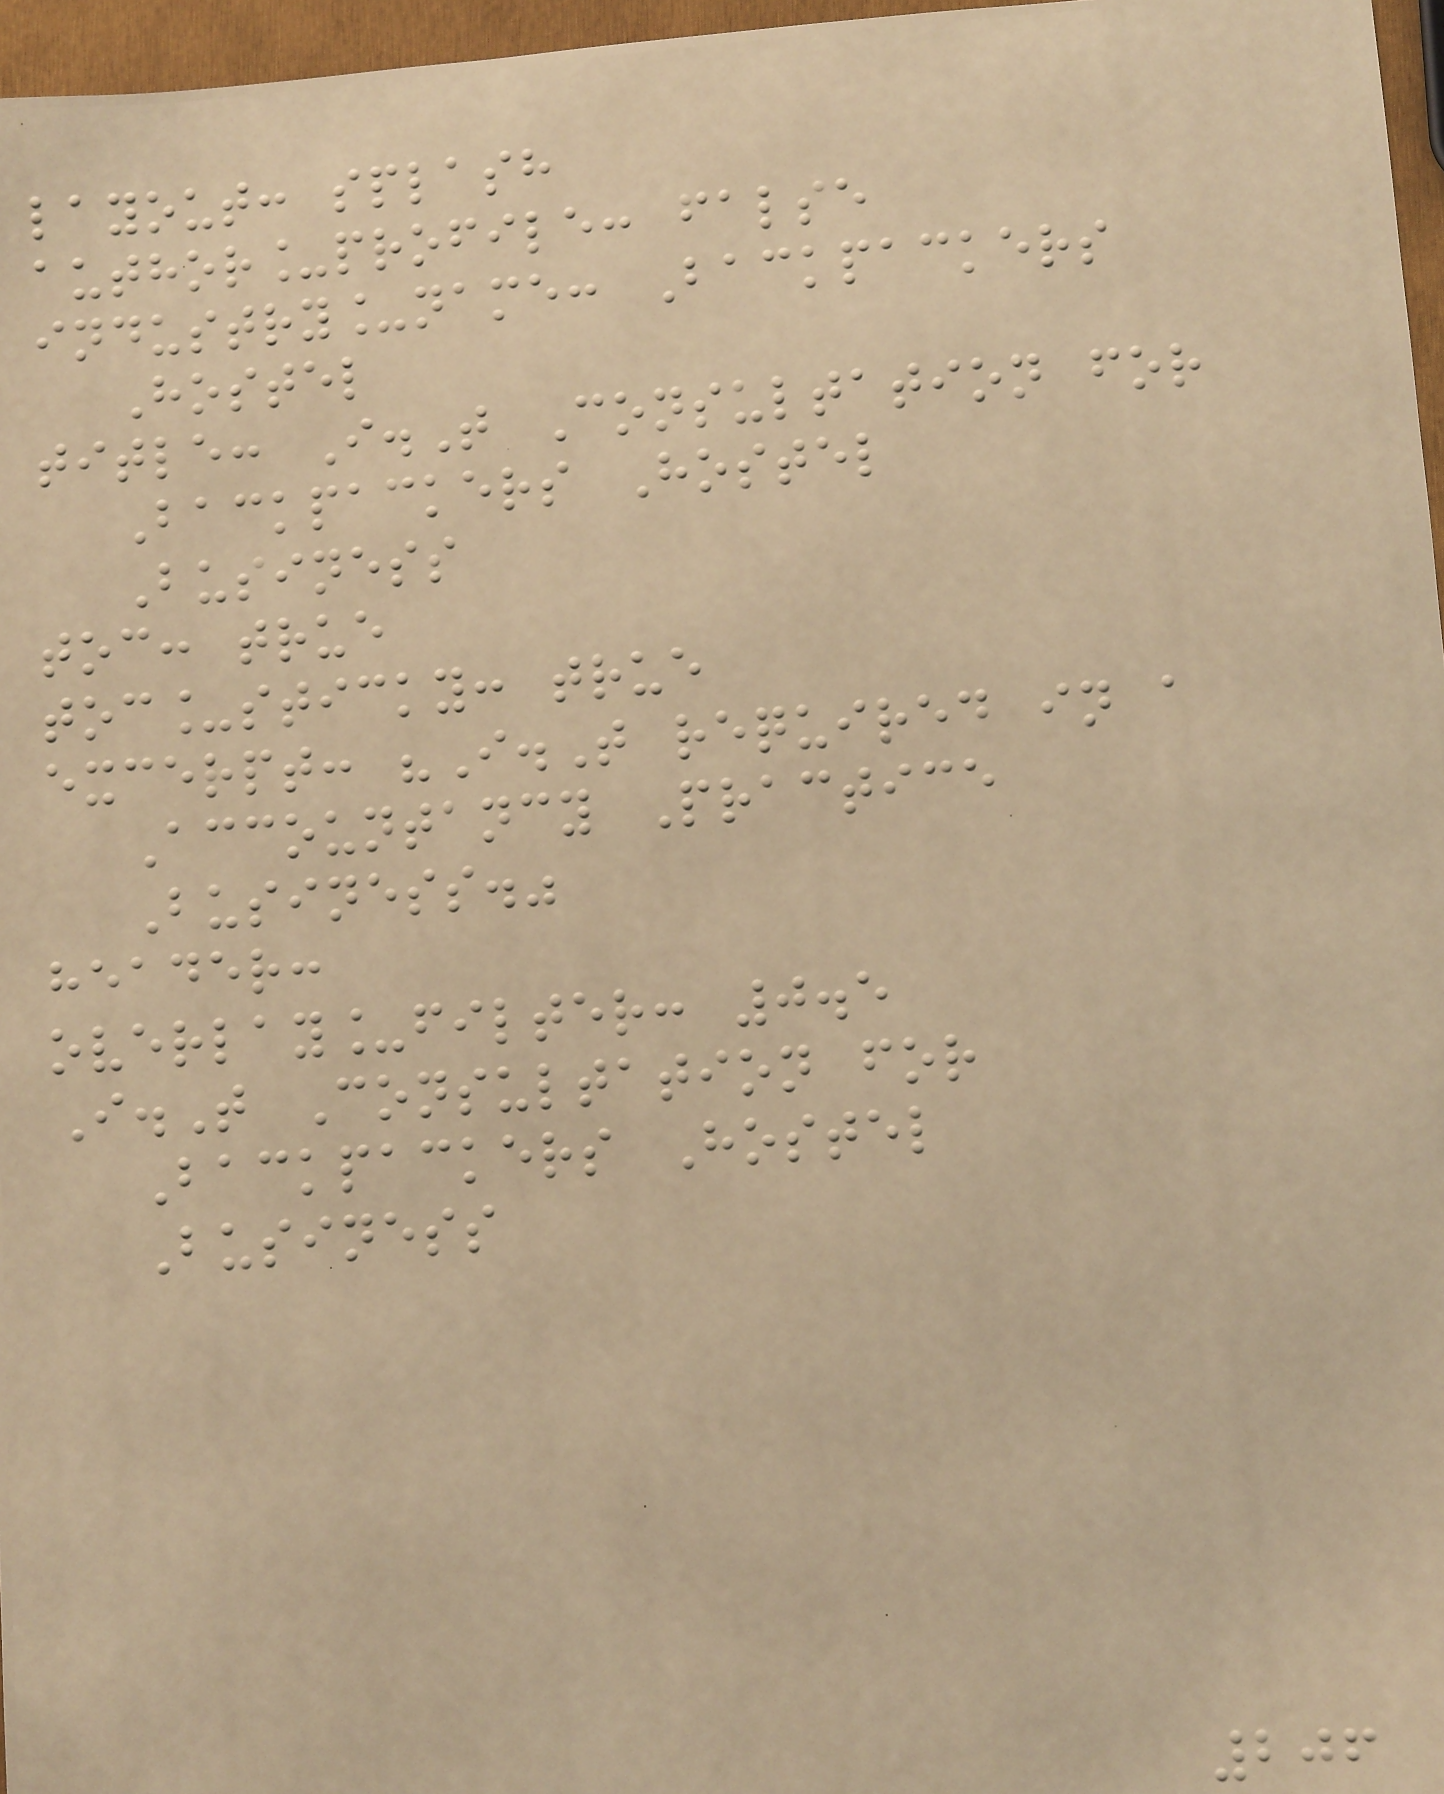layout: splash
author_profile: false
industry_name: Backpackers
Hostel
title: I.T Consultation for
Backpackers Hostel
Business
toc: true
toc_sticky: true
excerpt: "I.T required in a
Accountancy Practice
Business."
header:
overlay_filter: 0.5
I.T Consultation for
Backpackers Hostel
Business
206
